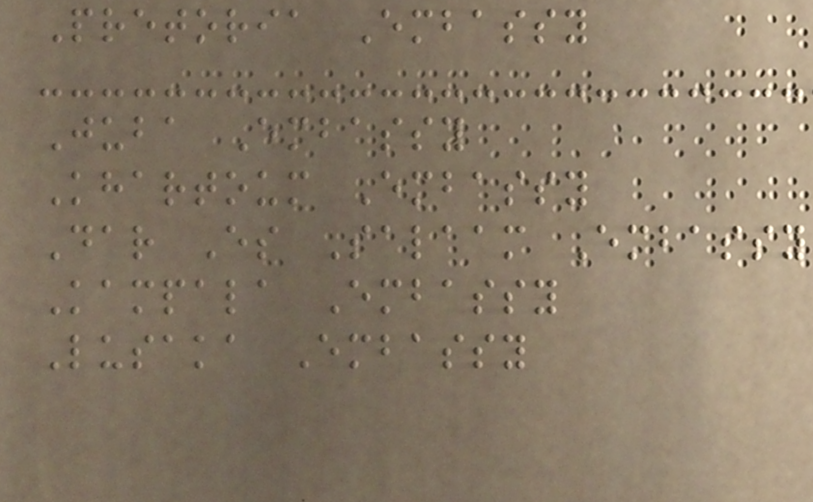Pretoria Embassy
Juba Embassy
Khartoum Embassy
Dar Es Salaam Embassy
Kampala Embassy
Lusaka Embassy
